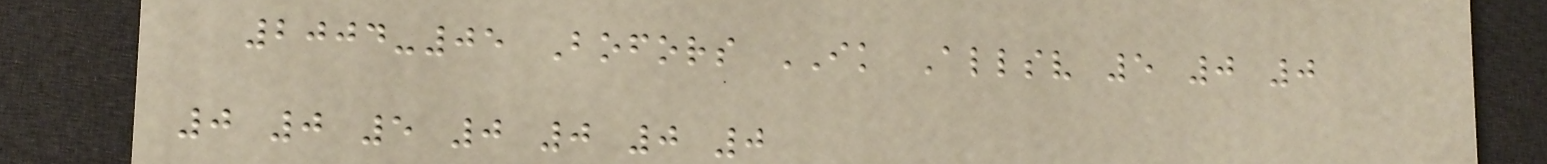2004-05 Bofors IK Allsv 5 0 0
0 0 5 0 0 0 0
